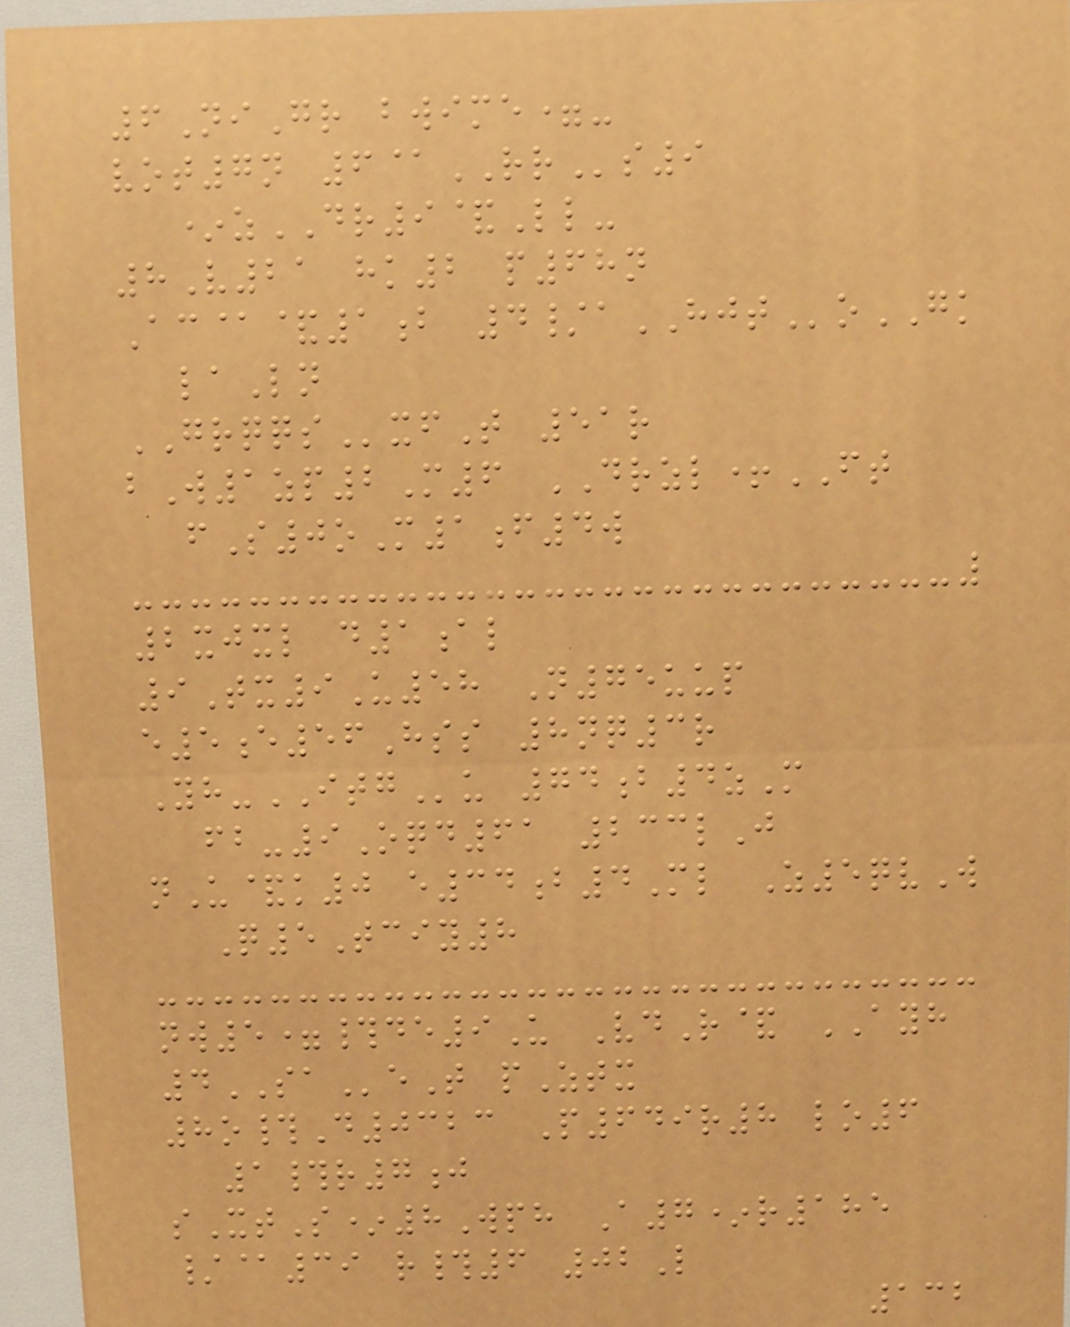6NiGr bwime=-
vot7n 6@RRs9
*zDR9&Ll-
8V21 hk2 p68n
Ac@&1b 4/aHJToGK
laLn
GRQQSxfT 51r
bW1zp2M6 DRZL+FT
fS0oM1f4w
2xjxl d1al
9Tx9U58 N75uup
e5e56Hss 8nq3r
Yh-ITGu 74b4zM
fb-9Oqd61 233lJ
nU&k0 e34b4Ml Z5qvW
Q5Tciy8
nw5=#de9U VdR& AYH
4SAeT pZtx
8o#D0323 P649r8 lo6
1#r7j
sXtS*8Wph A7*r185
/@39 r#6 02L
132
